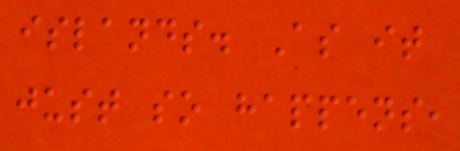islands. As it
just so happens,
